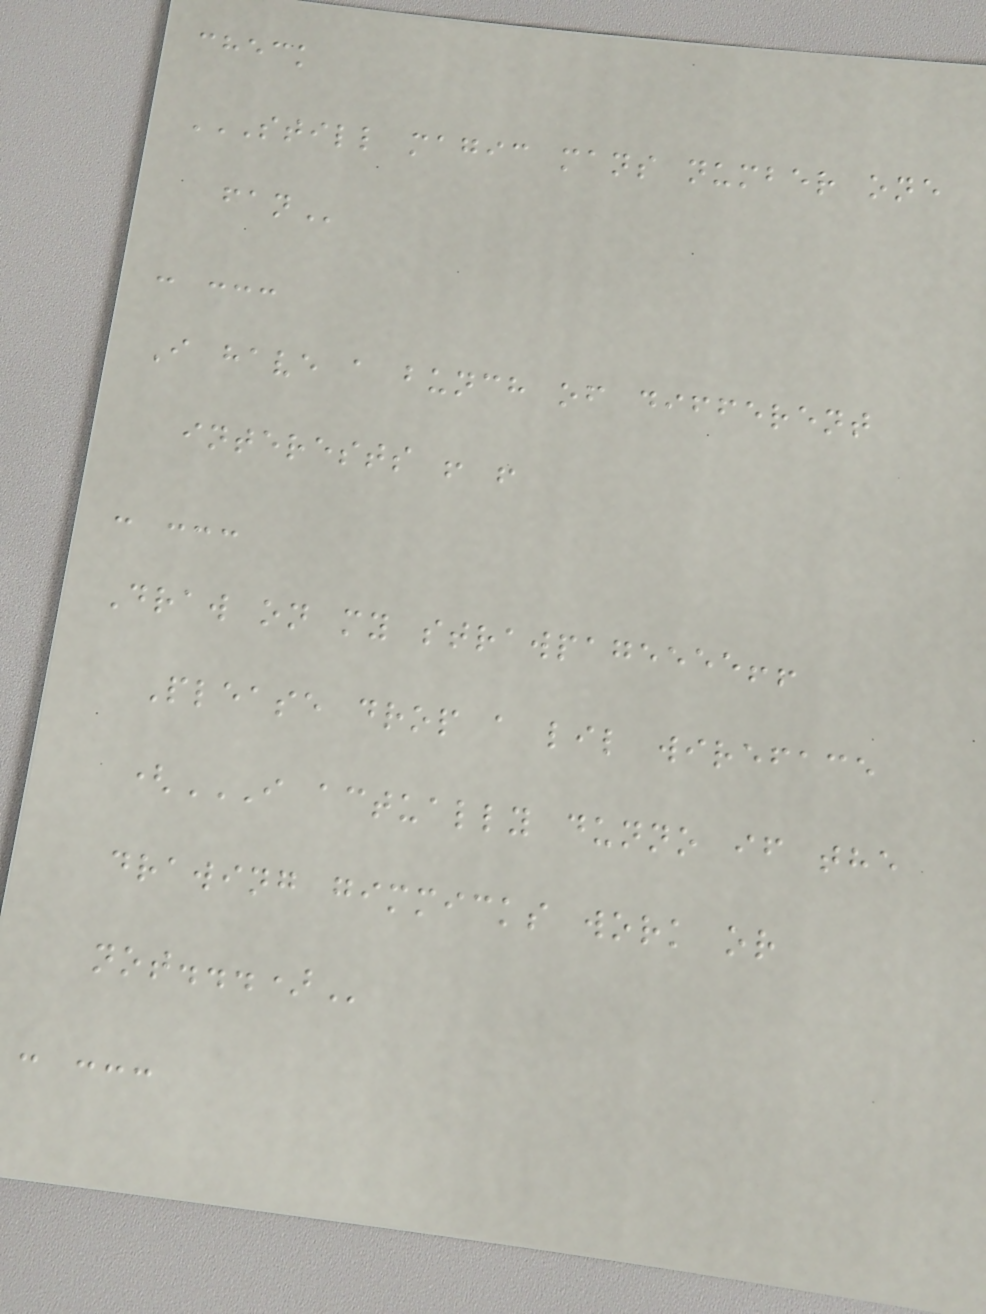check
STILL MAGIC MANS NUMBER ONE
FAN
- ---
I have a bunch of different
interests ! !
- ---
Draw on my strawpageeee!!
Please drop a lil wireface
(I ACTUALLY DUNNO IF THE
DRAWING GIMMICKS WORK OR
NOT...)
- ---
